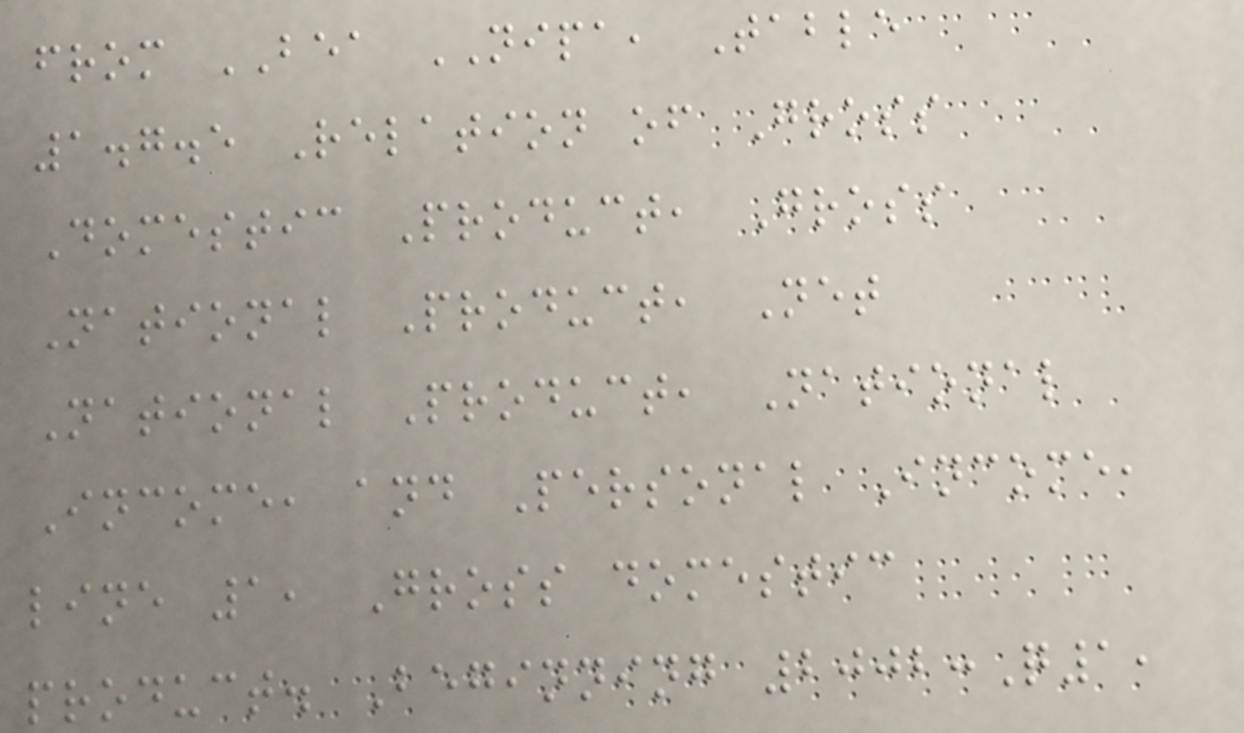from BEA NIPA, Table
1.7.5 Relation of Gross
Domestic Product, Gross
National Product, Net
National Product, National
Income, and Personal Income,
line 1, Gross domestic
product. Beginning 2002:Q1,
